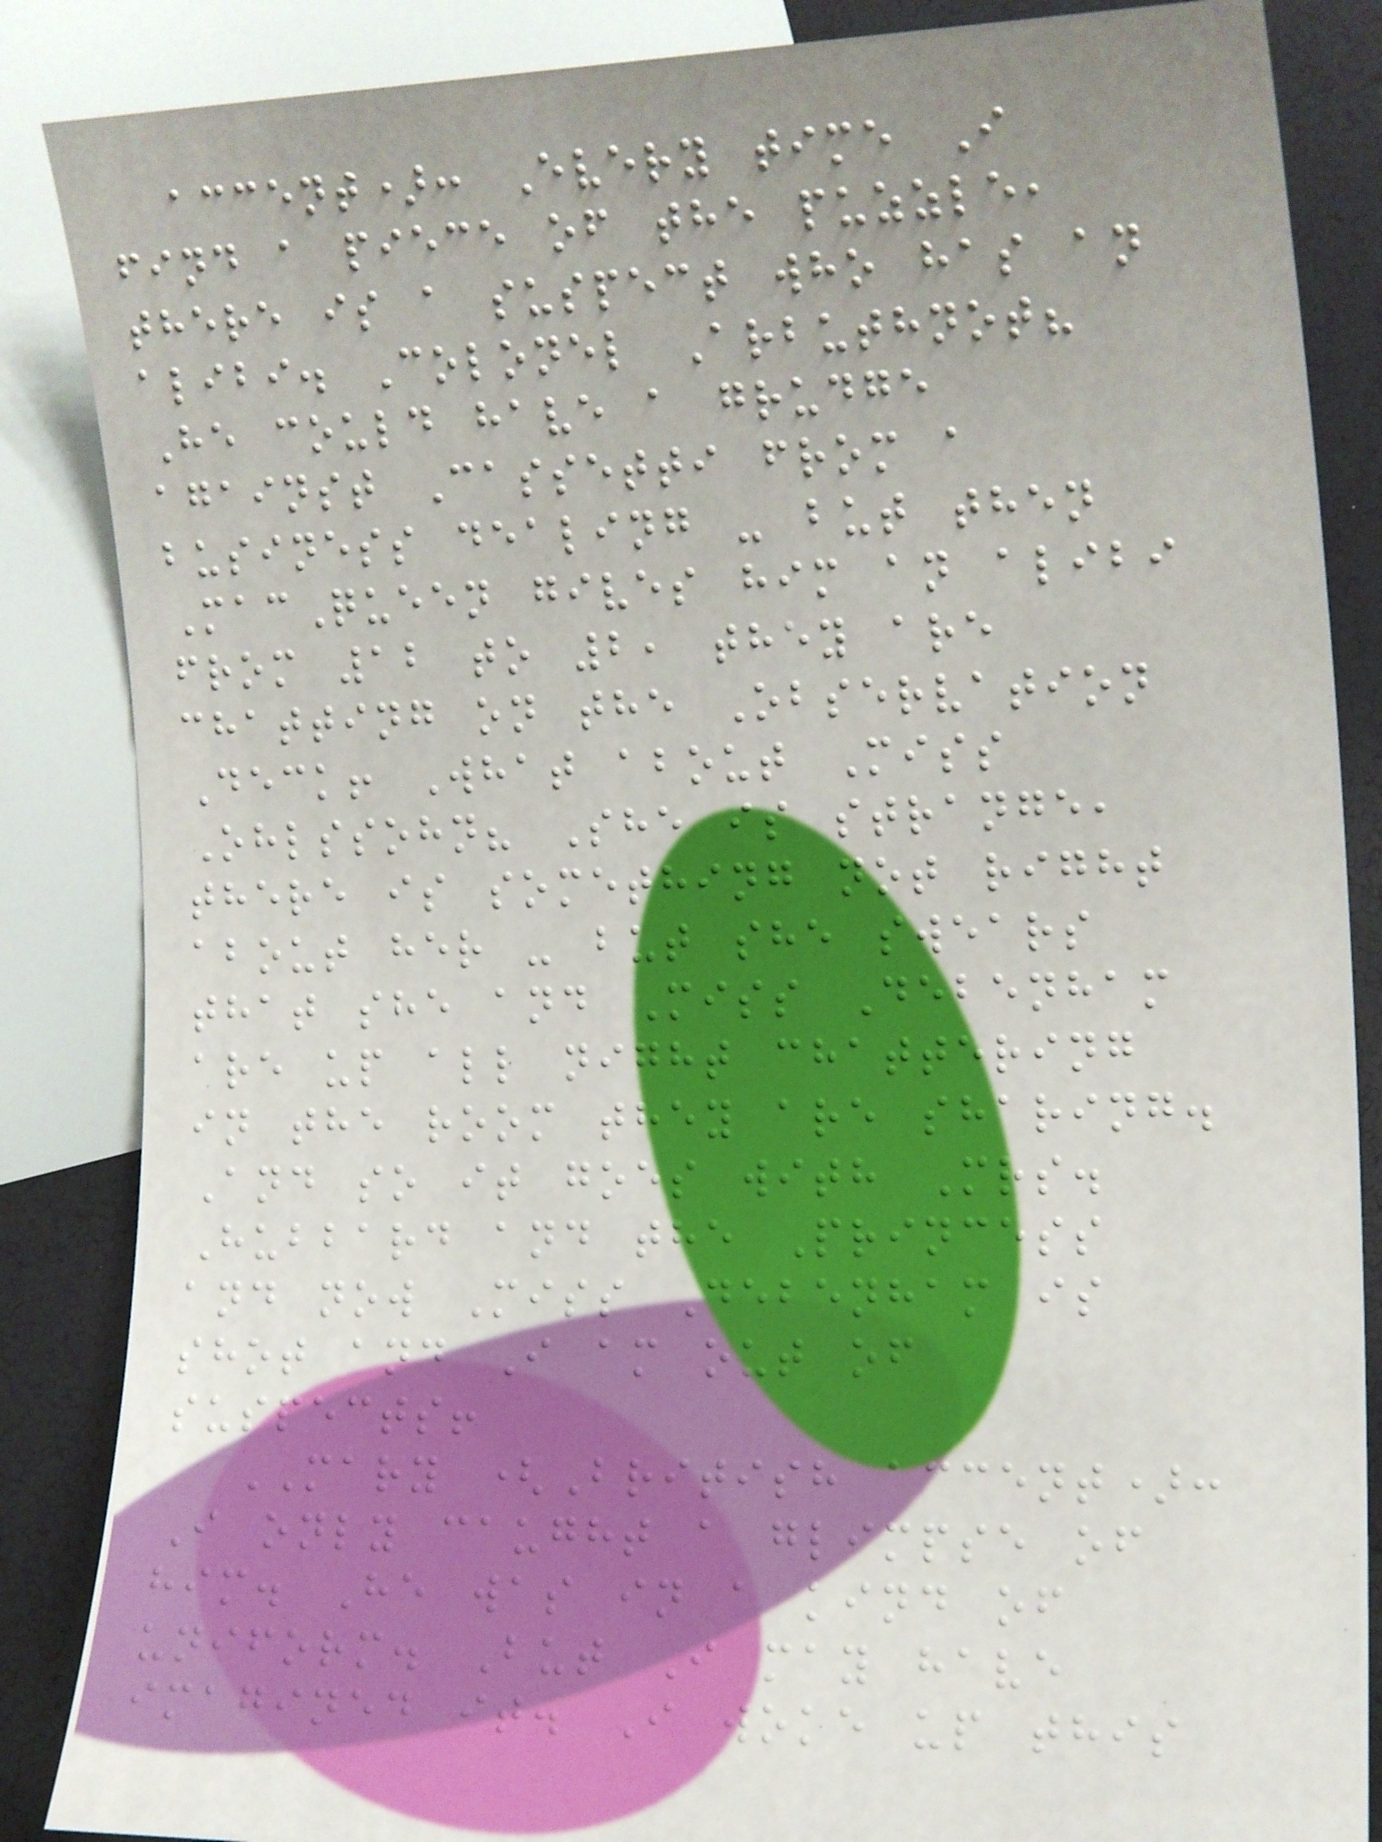accent): Every time I
find a piece of the puzzle,
there is a suspect who has an
alibi. Colonel Arbuthnot?
He could have a grudge
against Cassetti from a
business dealing - but then
MacQueen gives him an alibi
from 12 to 2, they are
chatting on the Observation
Deck! What about Miss
Ohlssohn? She is strange,
there is something not right
about her - but she swears
that she and Miss Debenham
are up all night chattering
in the room they are sharing.
And so it goes with Mrs.
Hubbard and the Princess
and now Miss Debenham is
shot and I am out of
suspects!
MARY (British accent):
I only caught a glimpse of
him. He was in a kind of
uniform. But I may have
imagined it. I woke up this
